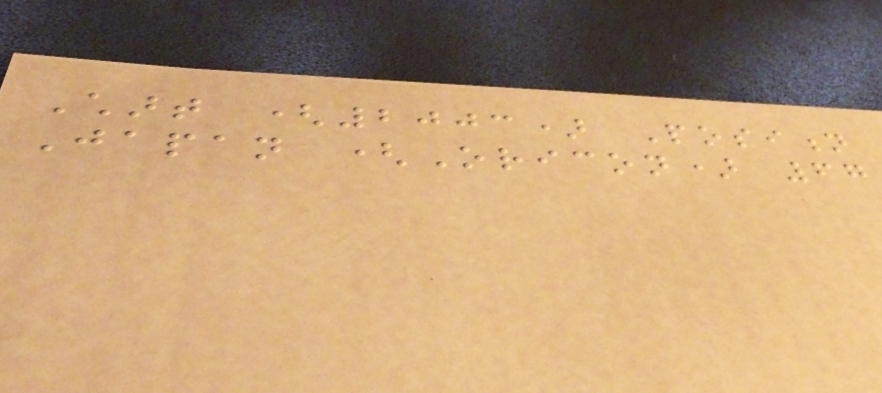Chart (2003) Position
Japan (Oricon) 67
